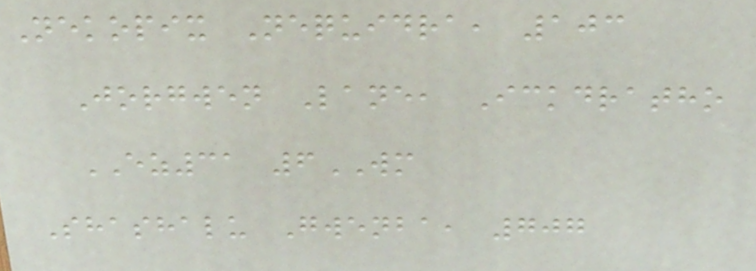Nekopix Nequidra, 103
Jorgwen Lane, Ickdratho
EZ31 6WM
Shashalu Gwenba, 707
